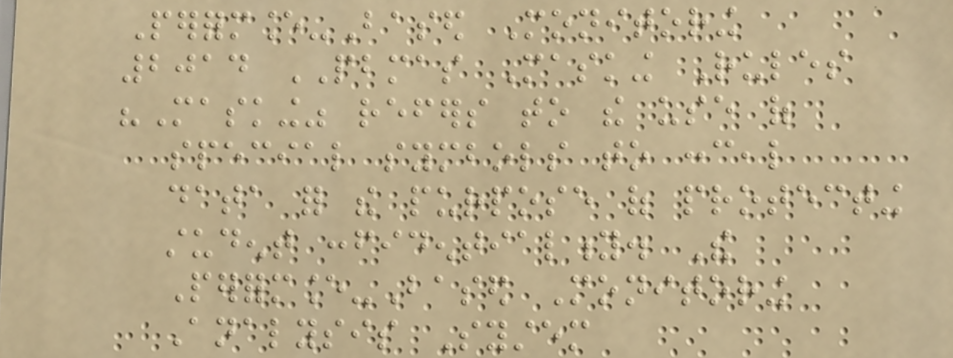Performance-Based Monitoring
2014 PBMAS Masking Rules
"Masking" refers to the use of
special symbols to conceal
data for the purpose of protecting
student confidentiality. The
Performance-Based Monitoring
Analysis System
